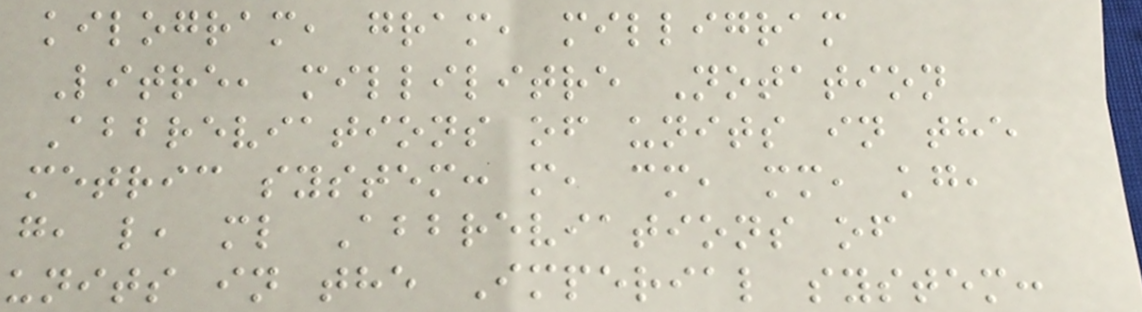kilogram, gram, milligram
Litre, millilitre Notation
Abbreviations of units in the
metric system: m, cm, mm, kg,
g, l, ml Abbreviations of
units in the Imperial system:
